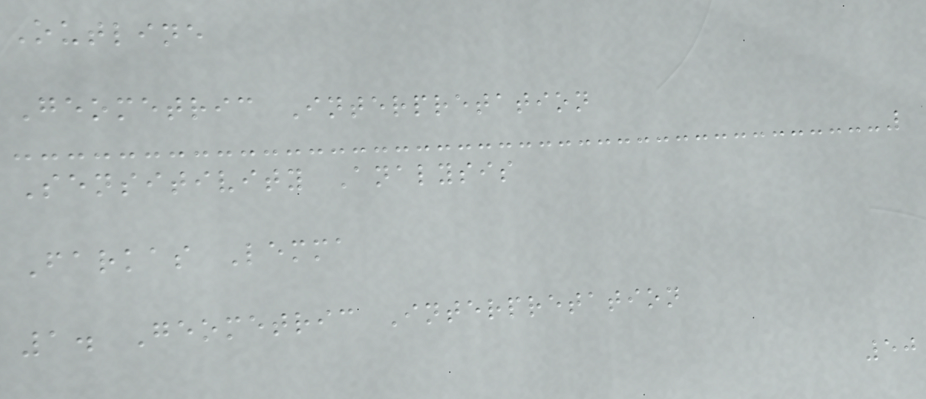Outline
Geometric Interpretation
Sensitivity Analysis
Farkas Lemma
1. Geometric Interpretation
50
